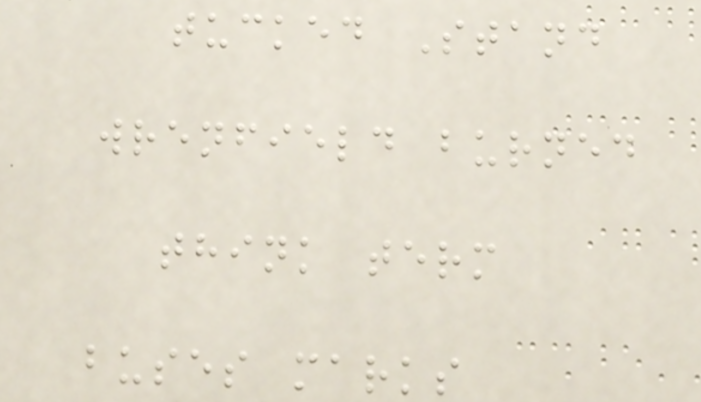tucked Stand
wrenfield burned
think term
buses marks
